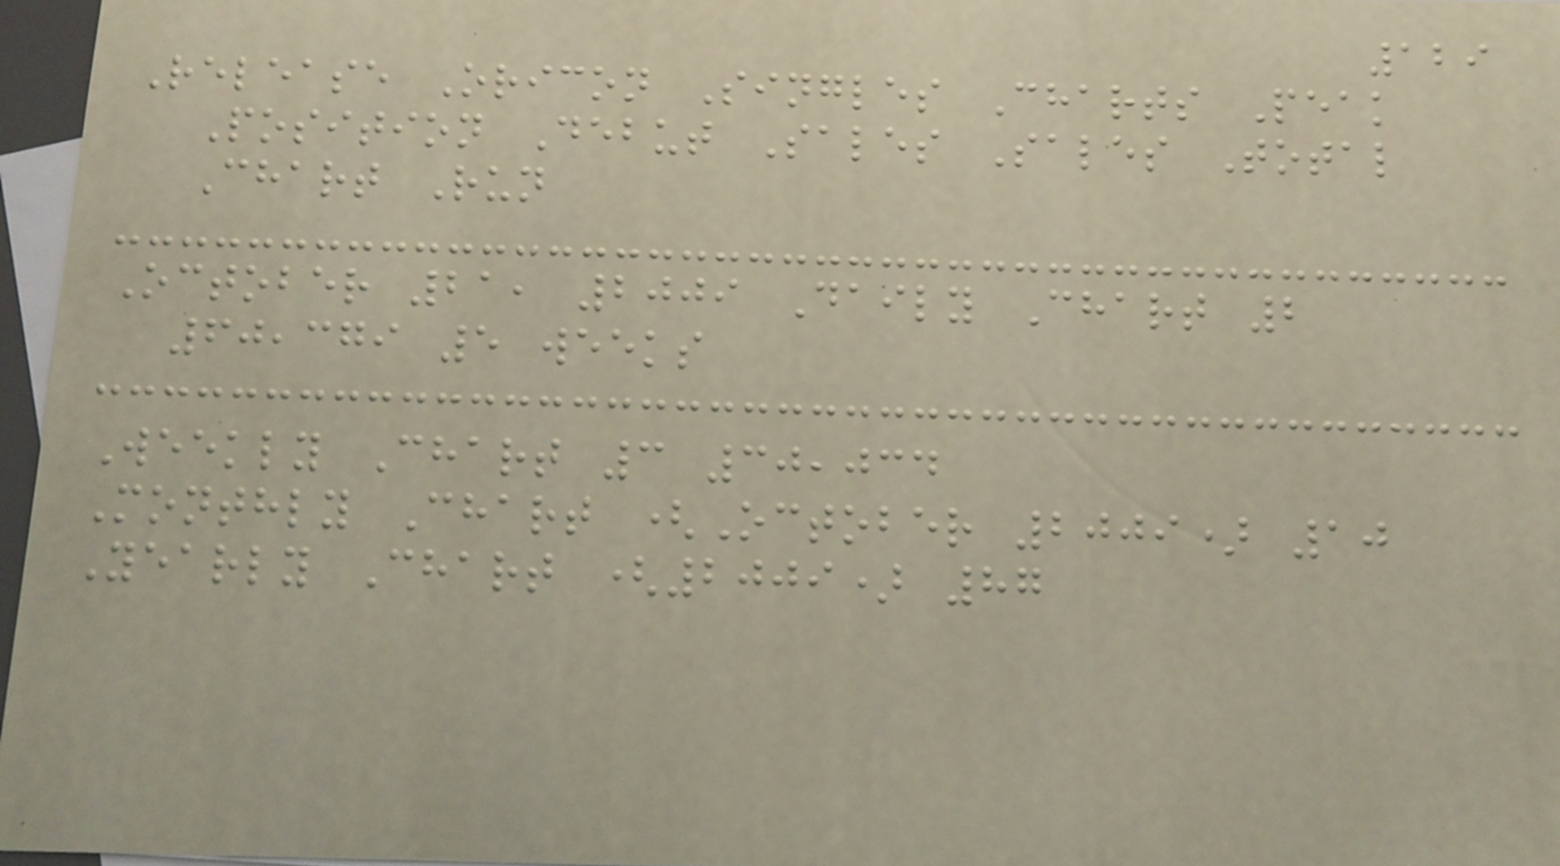129
Release Oricon Singles Charts Peak
Position Debut Sales Sales Total
Chart Run
October 21, 2009 Daily Chart 2
60,379 5 weeks
Weekly Chart 3 30,034
Monthly Chart (October 2009) 10
Yearly Chart (2009) 87
